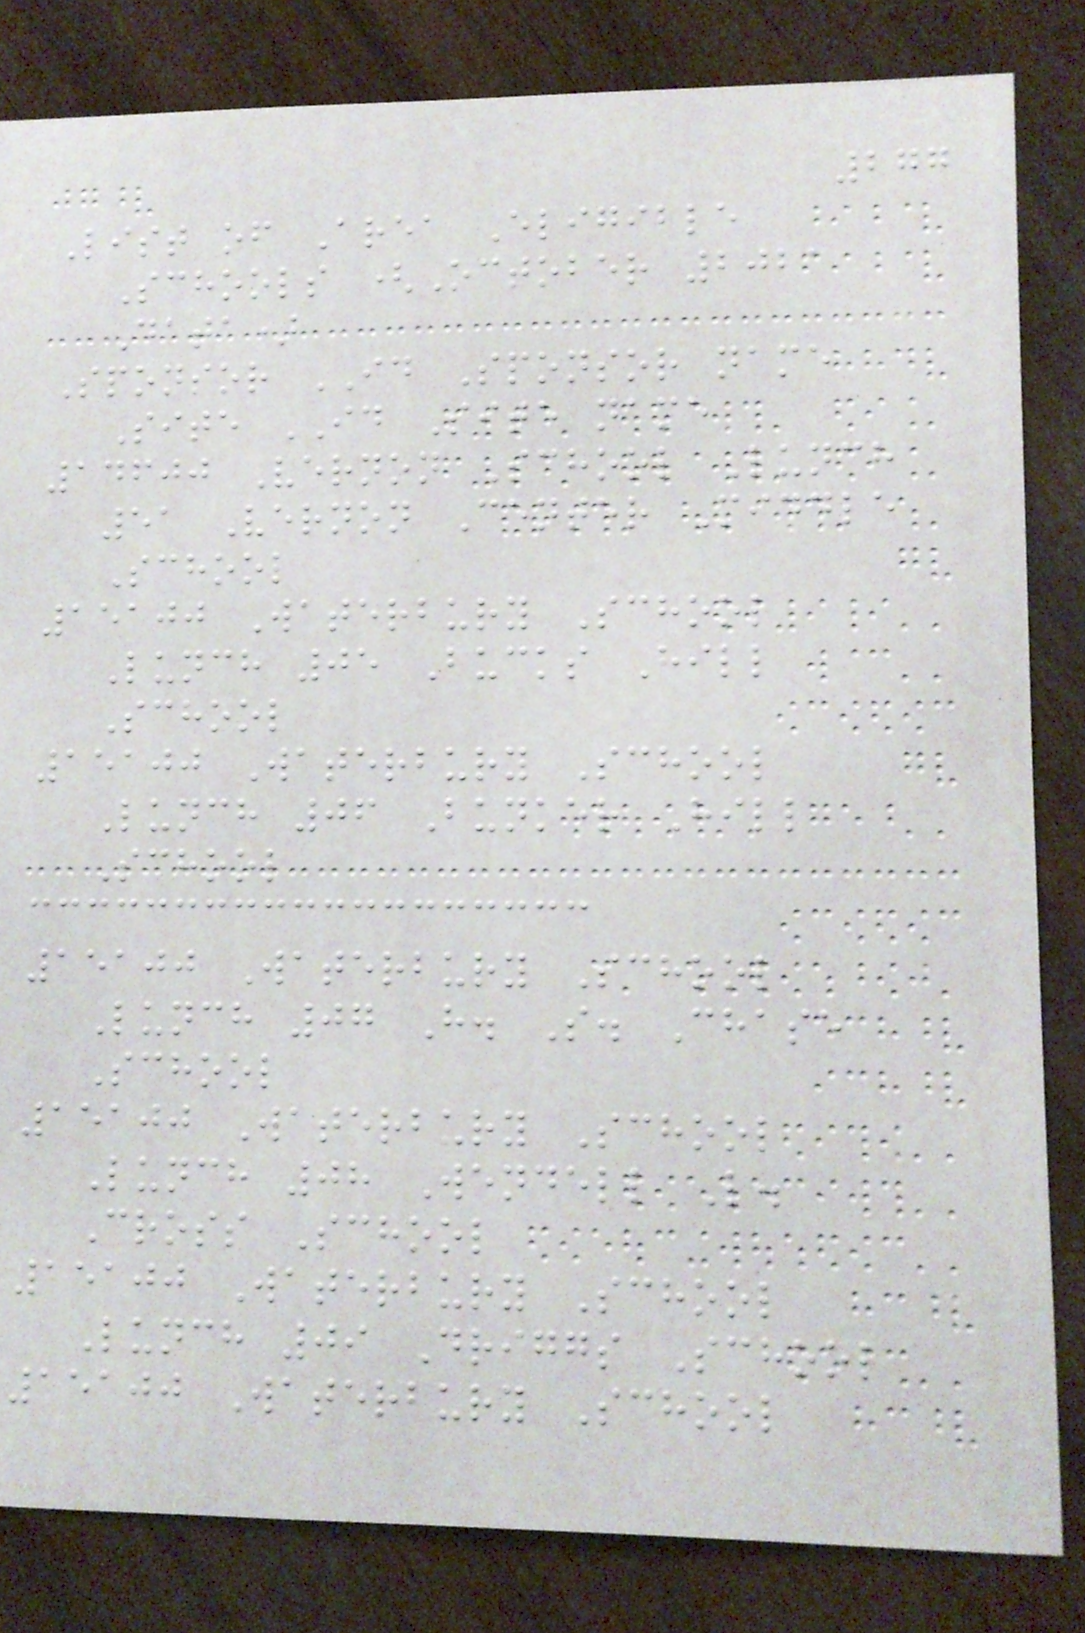277
List of Area Eligible
Schools (October 2021
Data)
Sponsor ID Sponsor name
Site ID Site name
14600 Vernon School Lunch
51 Vernon Center Middle
School
15100 Waterbury School
Lunch 05 Bucks Hill
School
15100 Waterbury School
Lunch 06 Bunker Hill
School
15100 Waterbury School
Lunch 07 H. S. Chase
School
15100 Waterbury School
Lunch 08 Wendell L.
Cross School
15100 Waterbury School
Lunch 09 Driggs School
15100 Waterbury School
